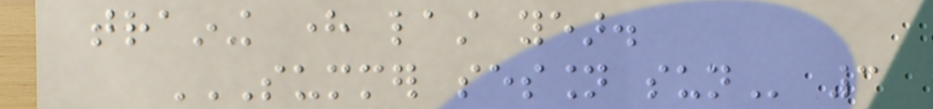training here last year.
SUMMER SESSION SUN 3
